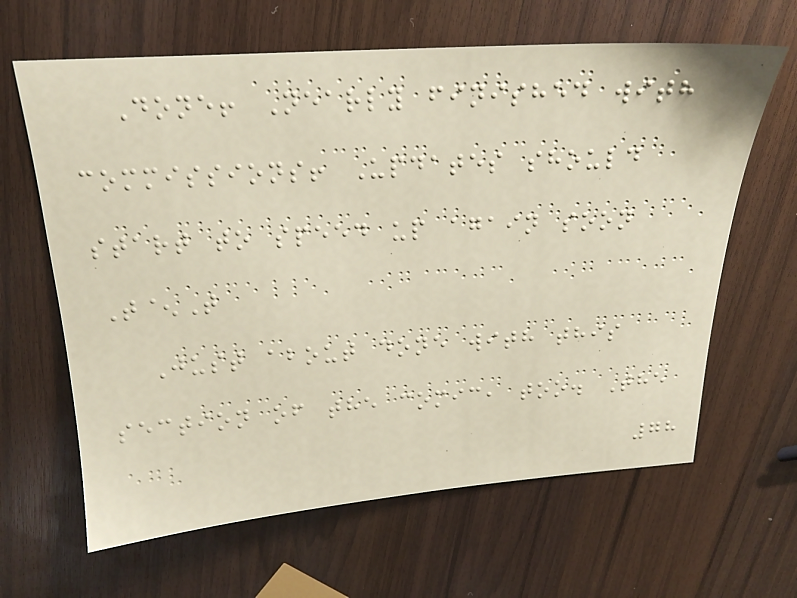Done! Nearly finished with
commissions! Updates should
start to speed up again soon
T^T
Just about done with this
section of the comic, too. The
78
